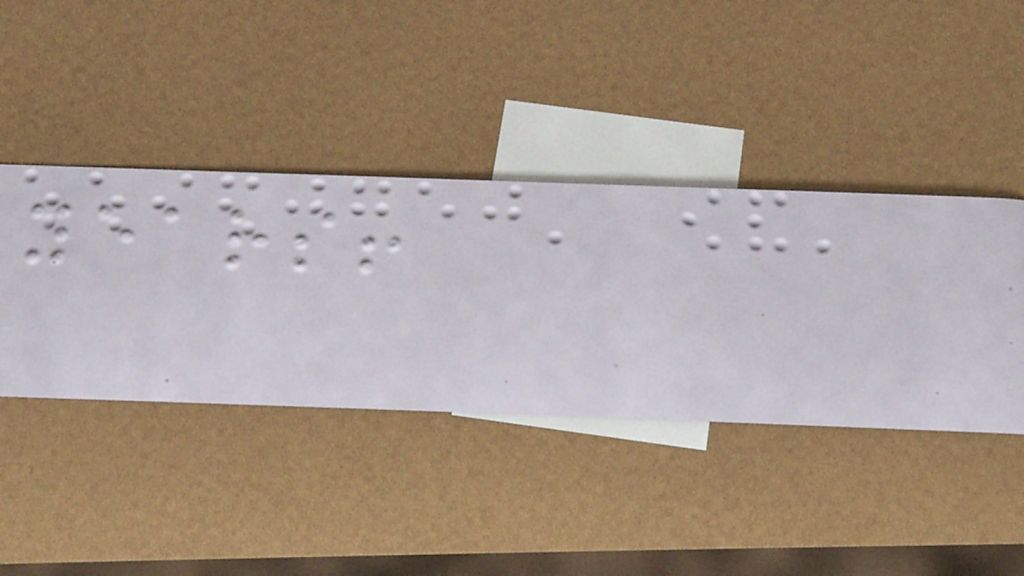years!
